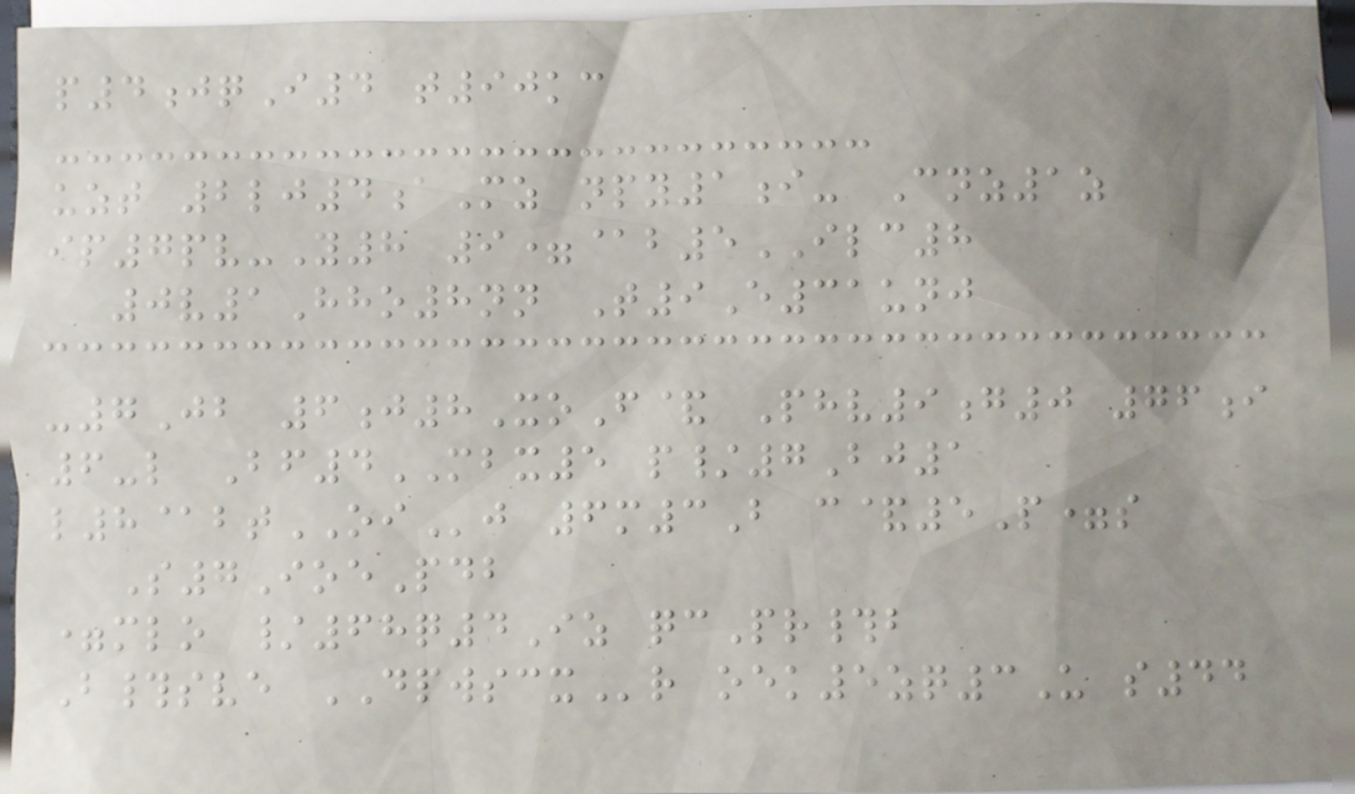p4jqI4 t90kc
uzt 2lj4aMz npy1i- Cnz1z
ip7pv-Y8 9=@b5ILC8
0v1Hho8nn T9E31unj
-7Jb 6j8XoF& Phv9g0 76i
6-l Bf4MBX5 p/7Bj1
l8@btOIj 6m3B c&5P=s
S7IoePdb
=mlo /68q4Iz qcPr#b
B#sve DPWSCXr oek5zq3U s44
